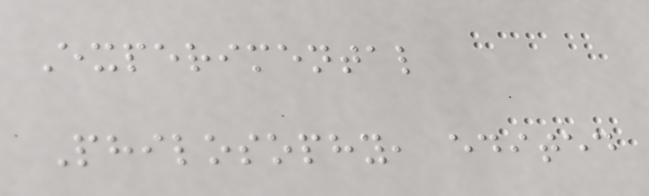Experimental
Philosophy, edited
